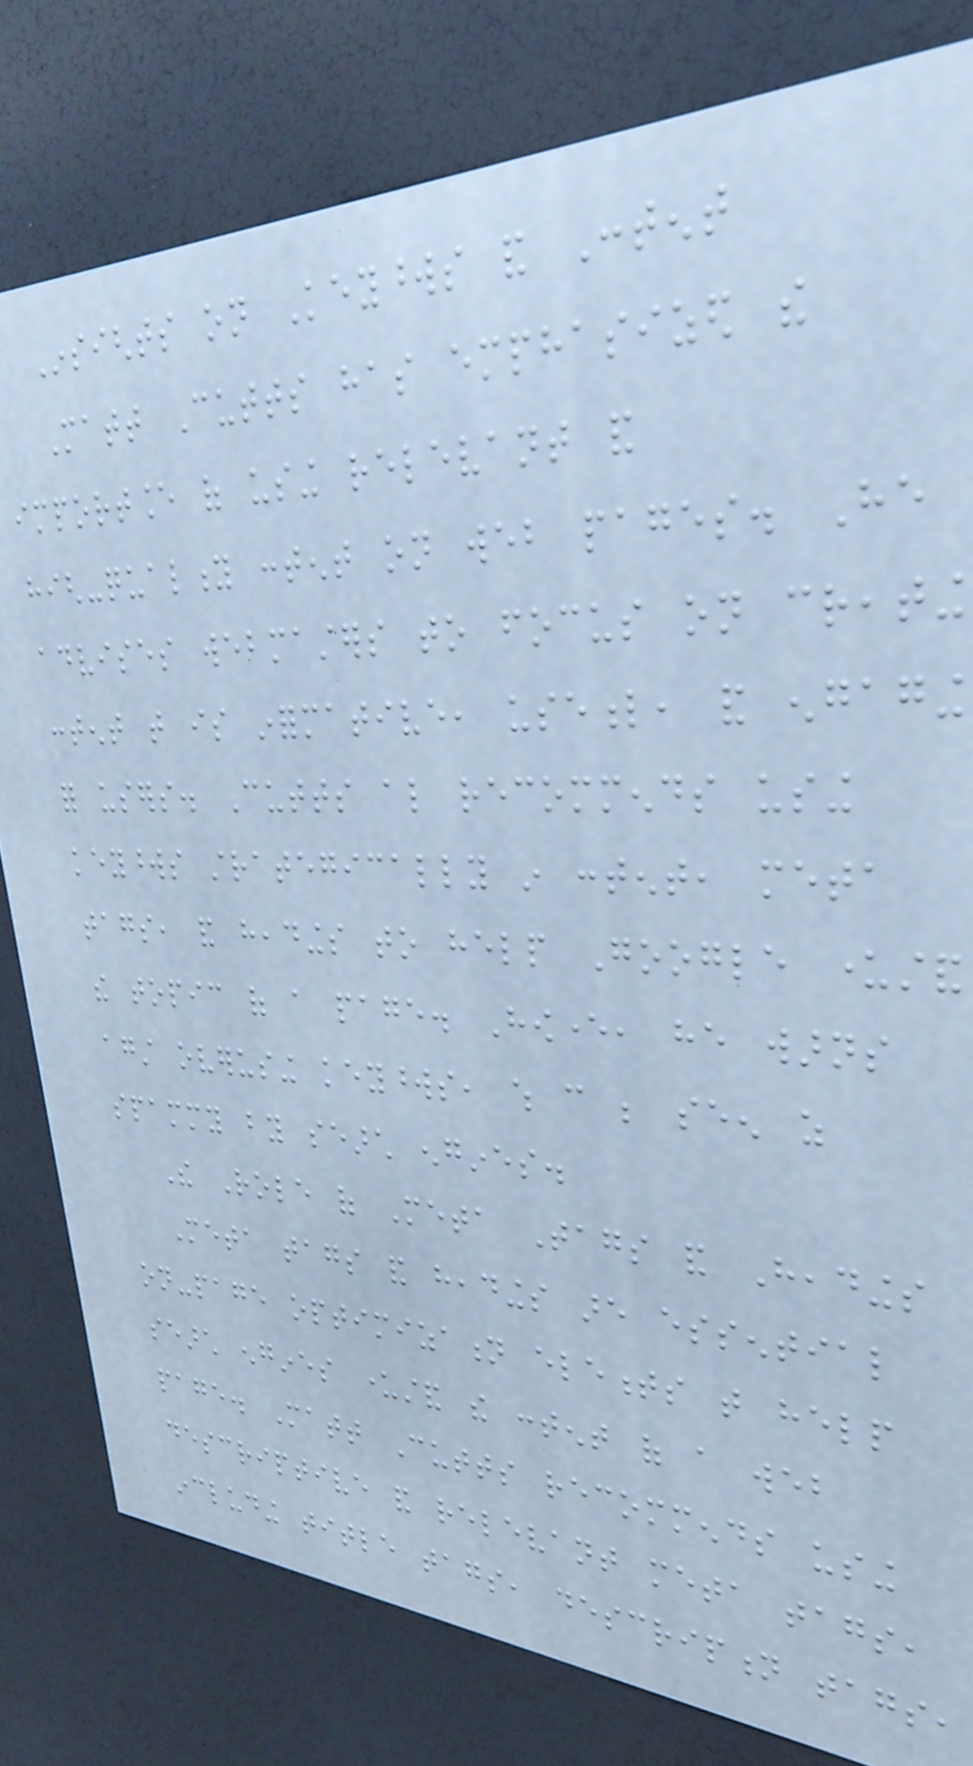Insights on Keywords and Content
Matt Cutts has emphasized the
importance of using relevant and
high-quality content on web pages. He
advises webmasters to focus on creating
content that is informative, useful, and engaging
for users. Cutts also recommends using
keywords strategically in content, meta
tags, and headings to help Google understand
the topic of a page. However, he warns
against overusing keywords, which can be seen as
spammy by search engines.
The Role of Meta Tags and Headings
Meta tags and headings are essential
on-page optimization elements that help
search engines understand the content of a web
page. Matt Cutts recommends using
descriptive and relevant meta tags,
including title tags, description tags,
